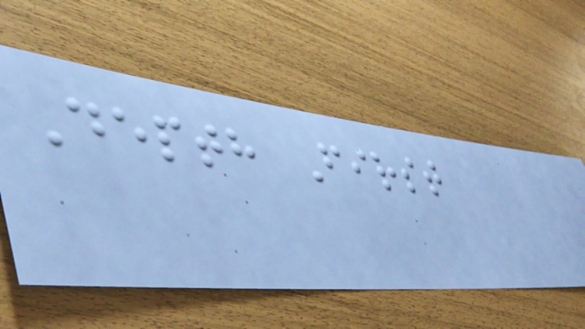Depth First
